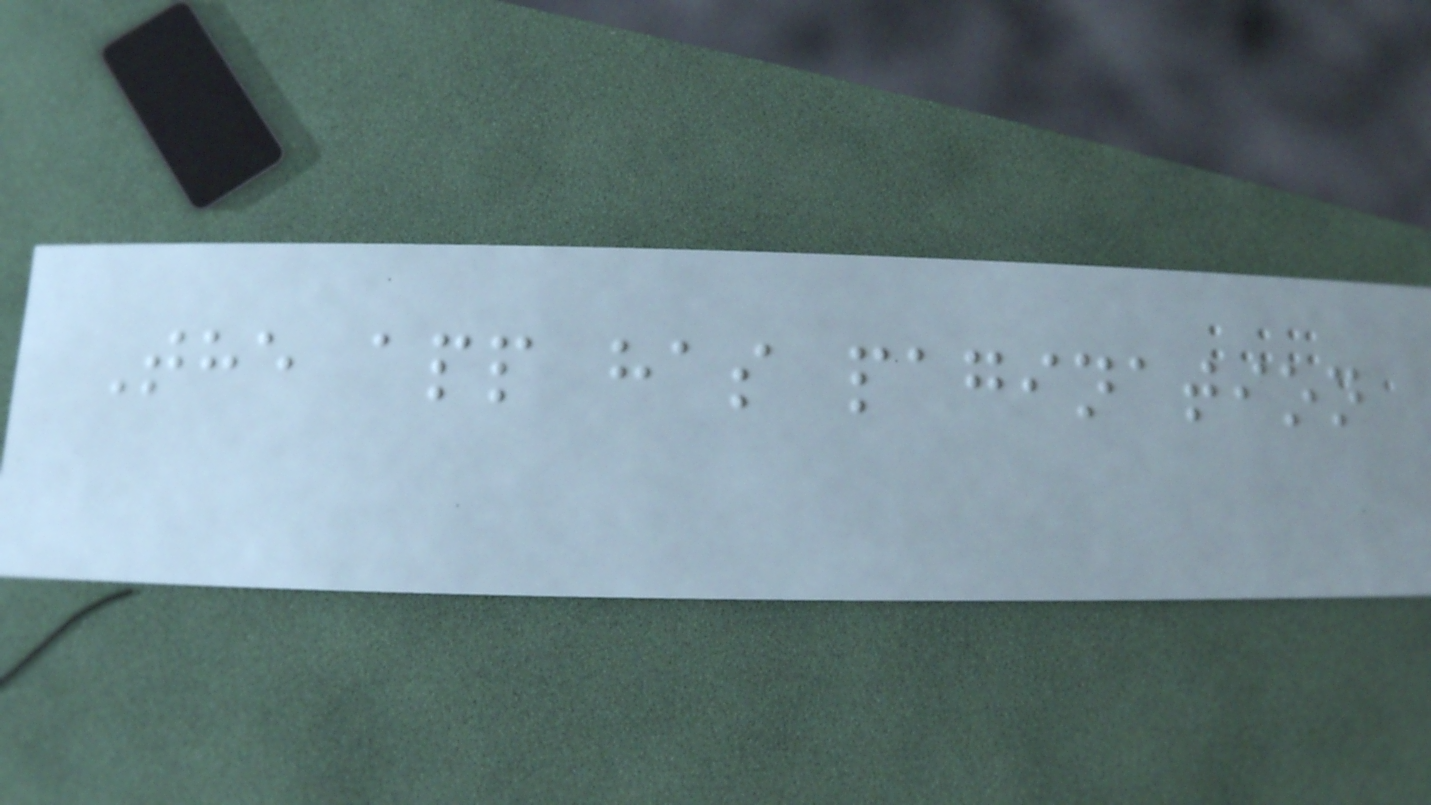The app has pagination
